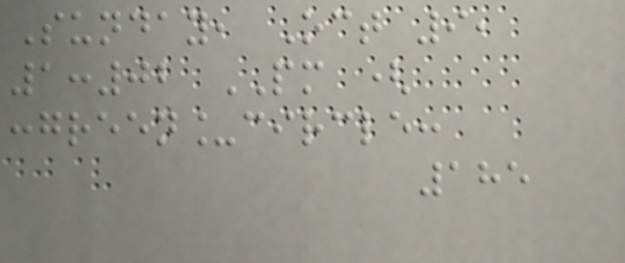Sunday, Oct 9,
1:02 PM (
:green_circle:
185
